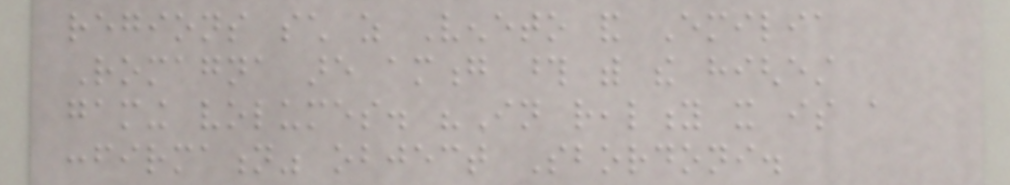regions such as Veneto and Emilia
Romagna are among those with the highest
gaming volumes. "In reality it is a
confirmation" object Sbordoni.
